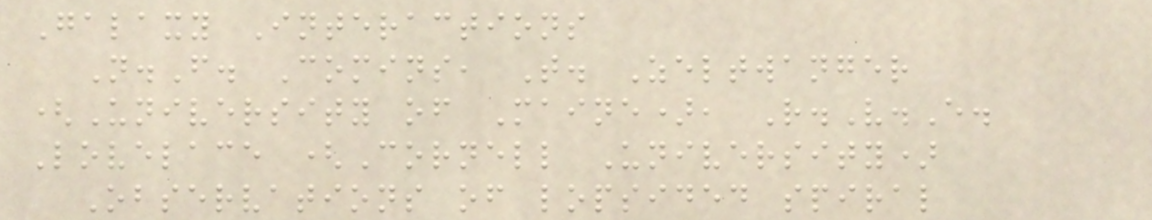Galaxy Interactions
N.F. Comins, T. Zeltwanger
(University of Maine), R.V.E.
Lovelace (Cornell University)
Observations of lopsided spiral
